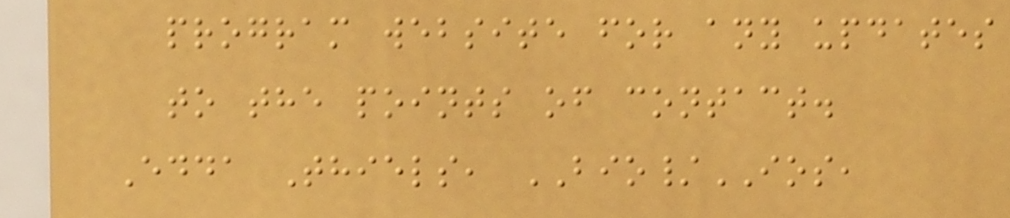program website for any updates
to the points of contact.
Edda Thiels, BIO/IOS,
